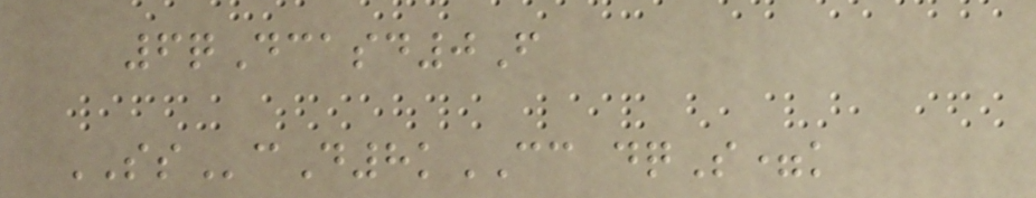6qDcasd0F
SScD8kCC dqS=k
